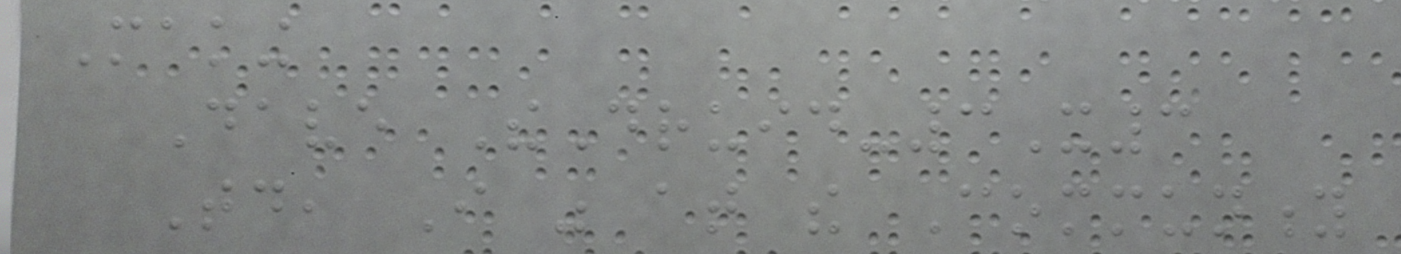Making
Dave TheDruid-3X3
Today, I was at the Community
